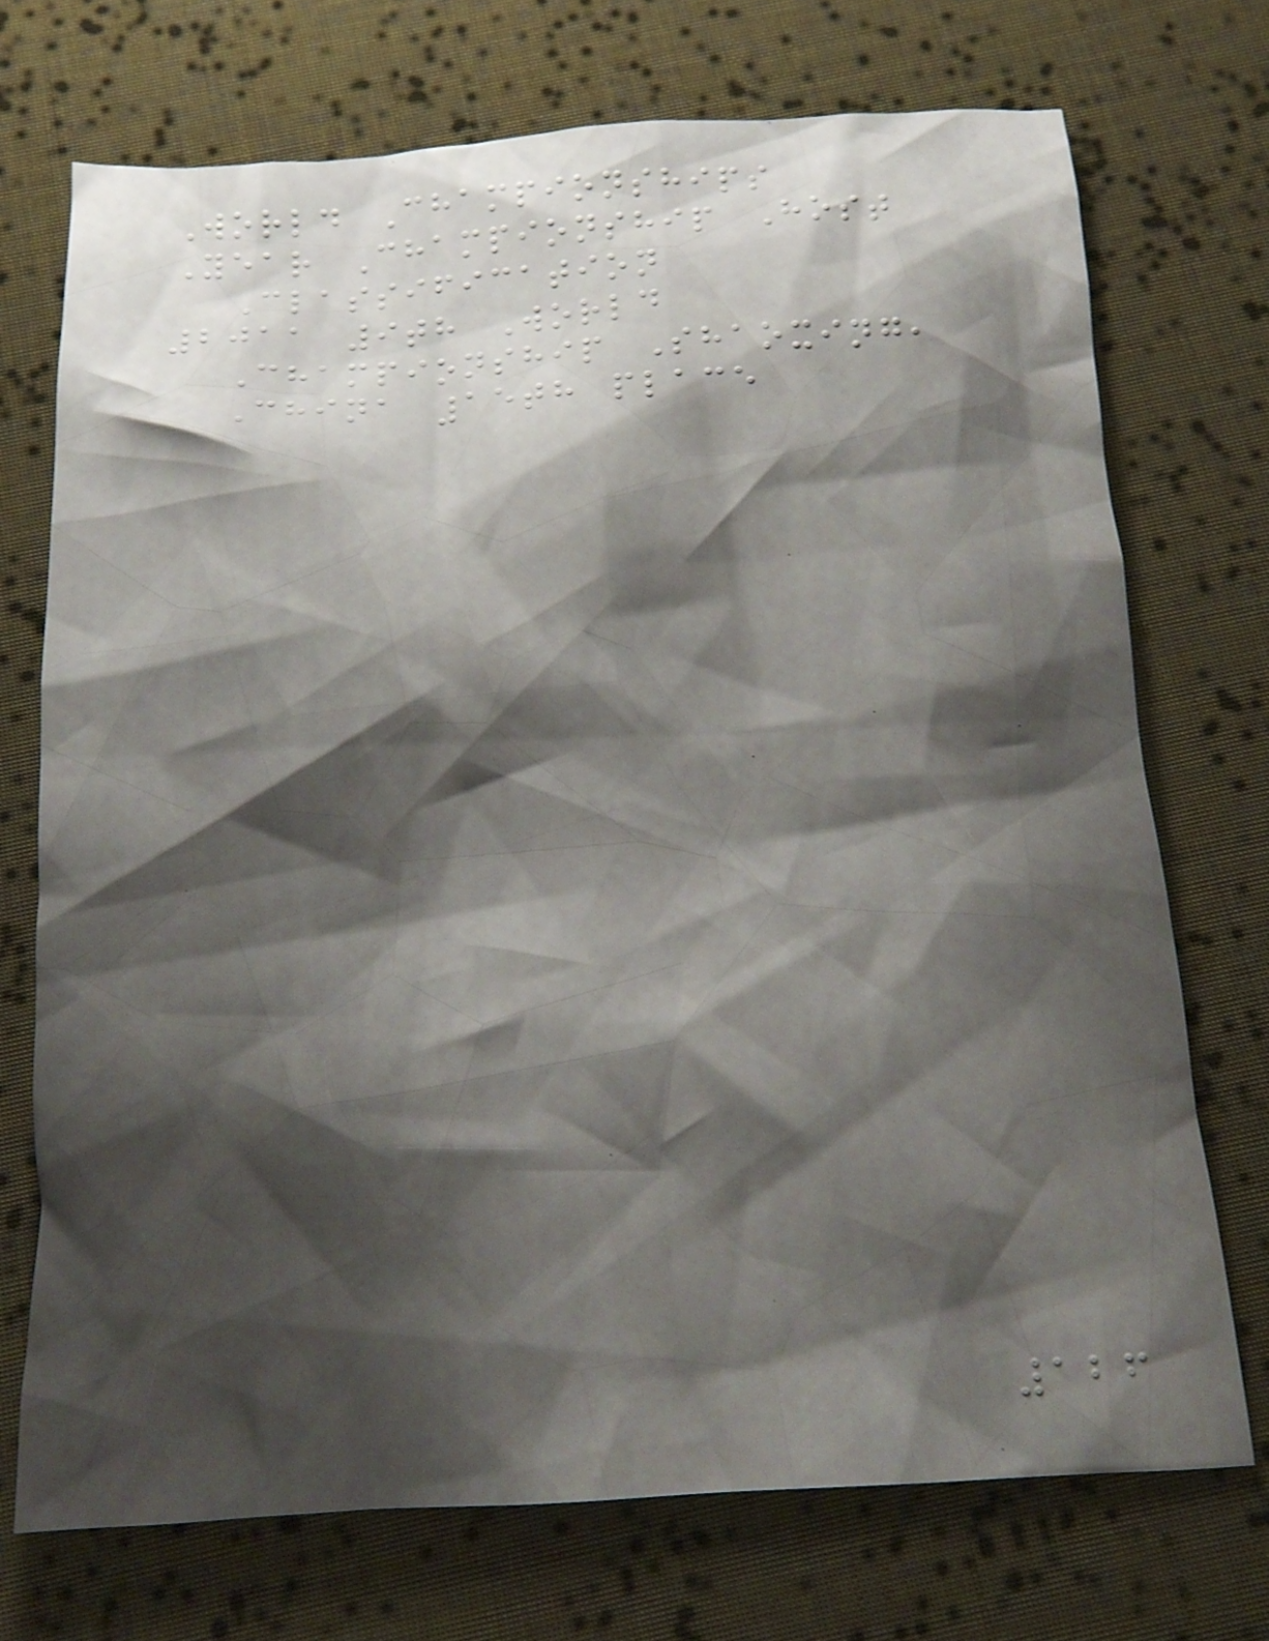World Championships
Year Championship Host
Classification
2011 9th World
Championship Shaoxing,
China 15th place
126
